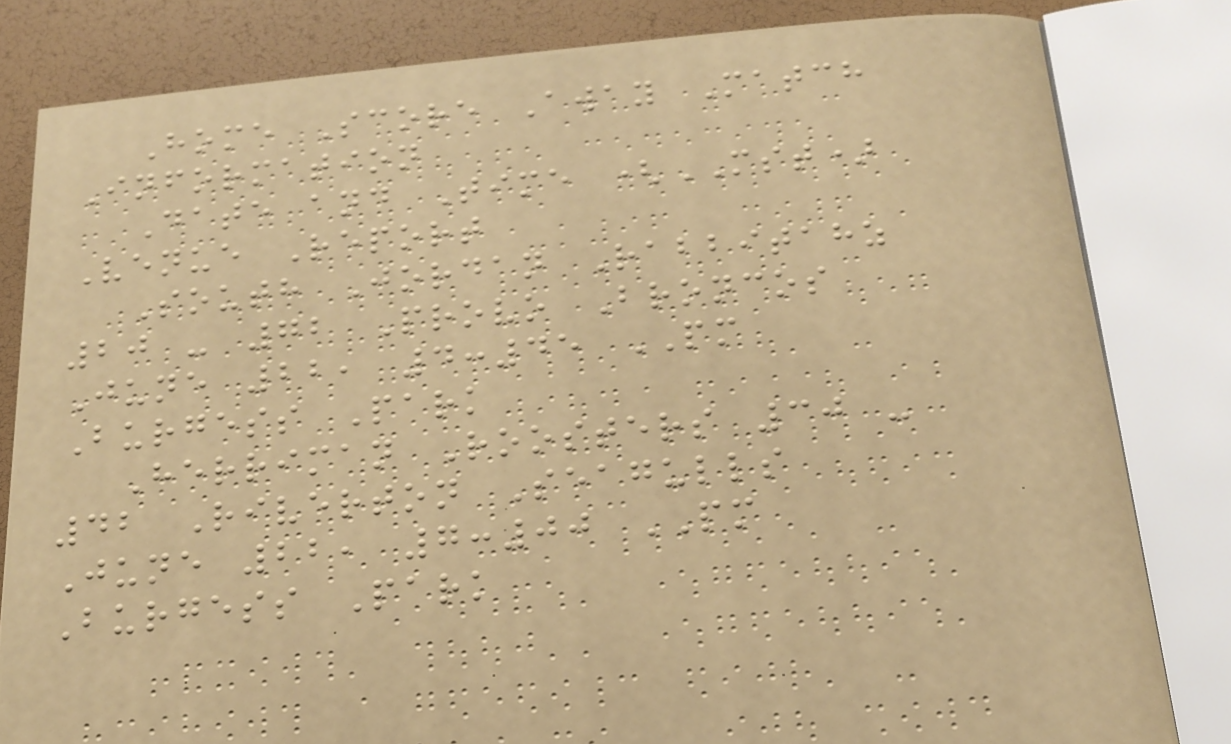Home Score Away Match
Information
Date and Time (MST)
Venue Report
South Jordan Rabbitahz
20 - 72 Provo Broncos
June 22, 4:45 PM
Burgess Park
Herriman Roosters 30 -
42 Riverton Seagulls
June 22, 7:00 PM
Burgess Park
